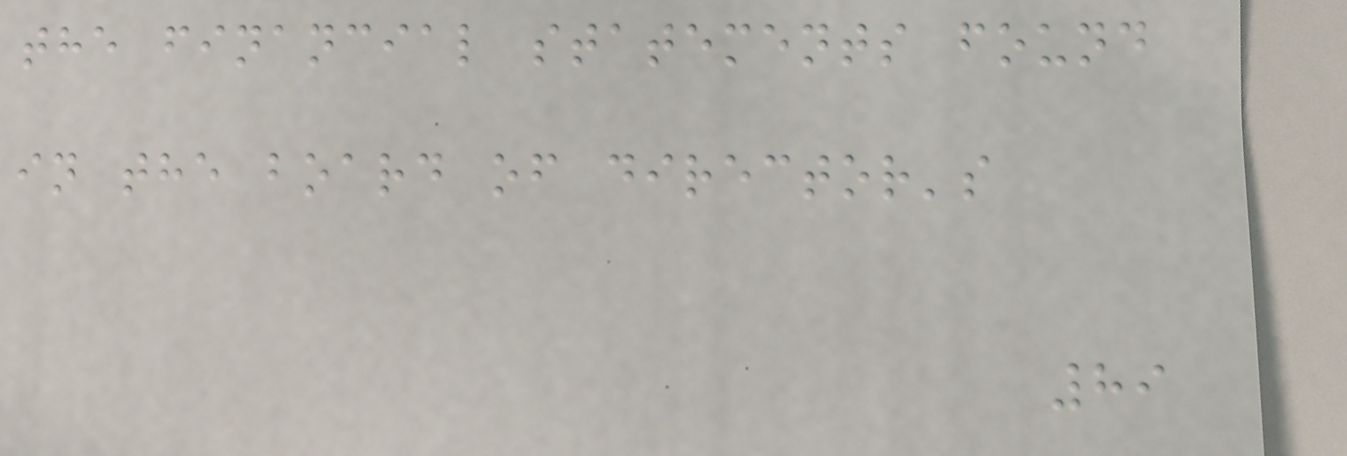the financial statements found
in the board of director's
89
